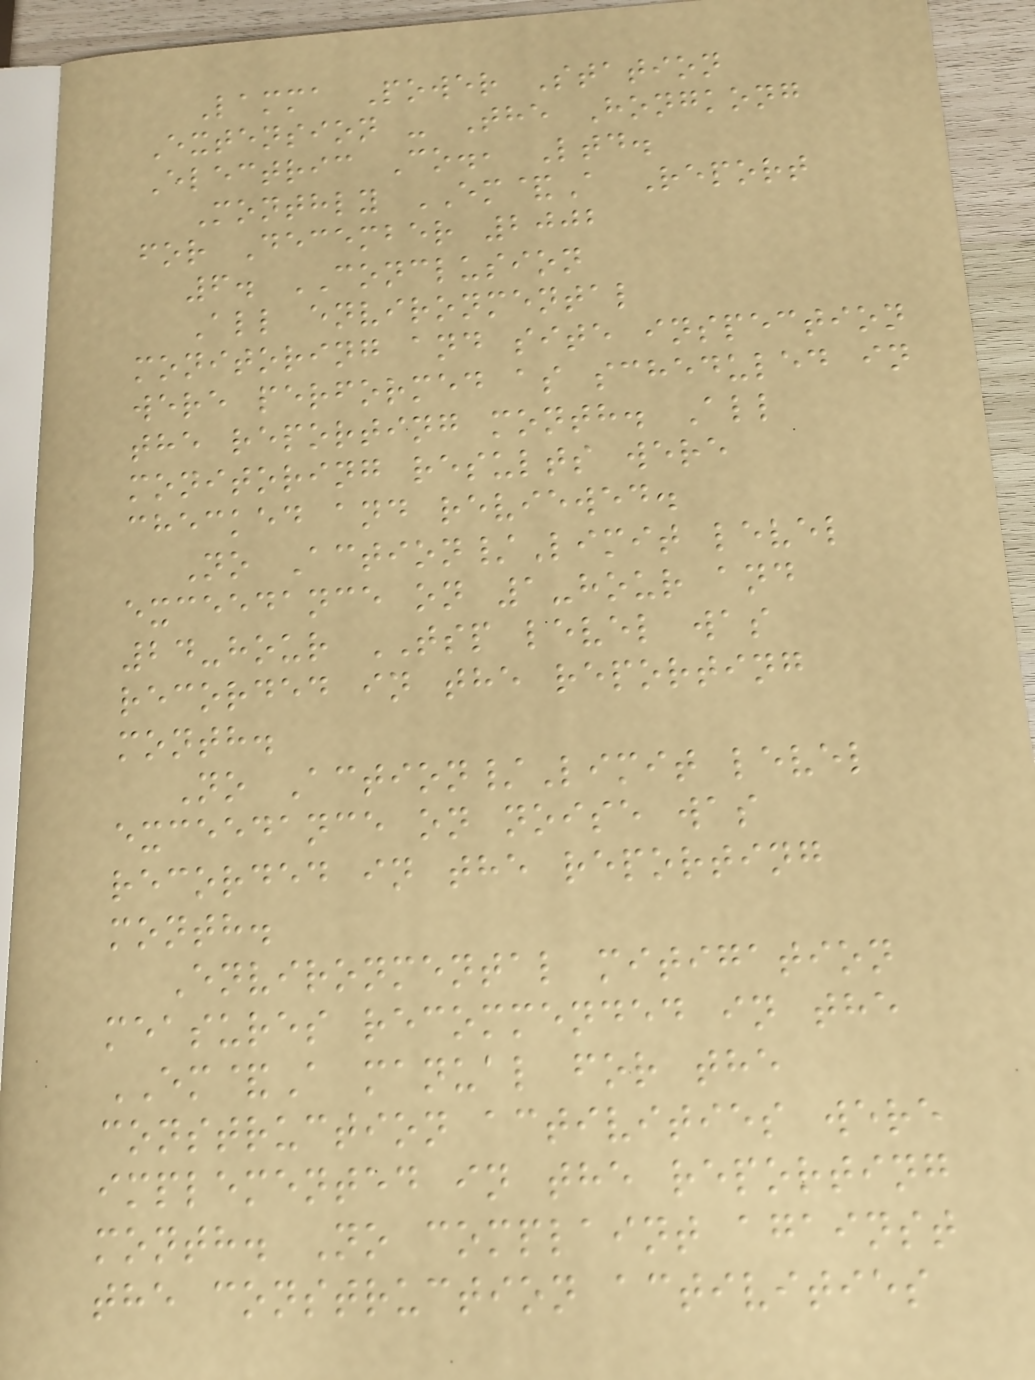Lamma Power Station
Extension - The Hongkong
Electric Co., Ltd.
Monthly EM&A Report
for December 2002
6. CONCLUSION
All environmental
monitoring and site inspection
were performed as scheduled in
the reporting month. All
monitoring results were
checked and reviewed.
No Action/Limit level
exceedance on 1-hour and
24-hour TSP level was
recorded in the reporting
month.
No Action/Limit level
exceedance on noise was
recorded in the reporting
month.
Environmental mitigation
measures recommended in the
EM&A manual for the
construction activities were
implemented in the reporting
month. No complaint against
the construction activities
